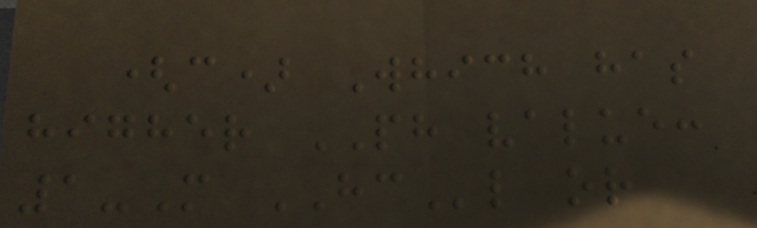(c) Which has
higher PH value:
1-M HCl or
